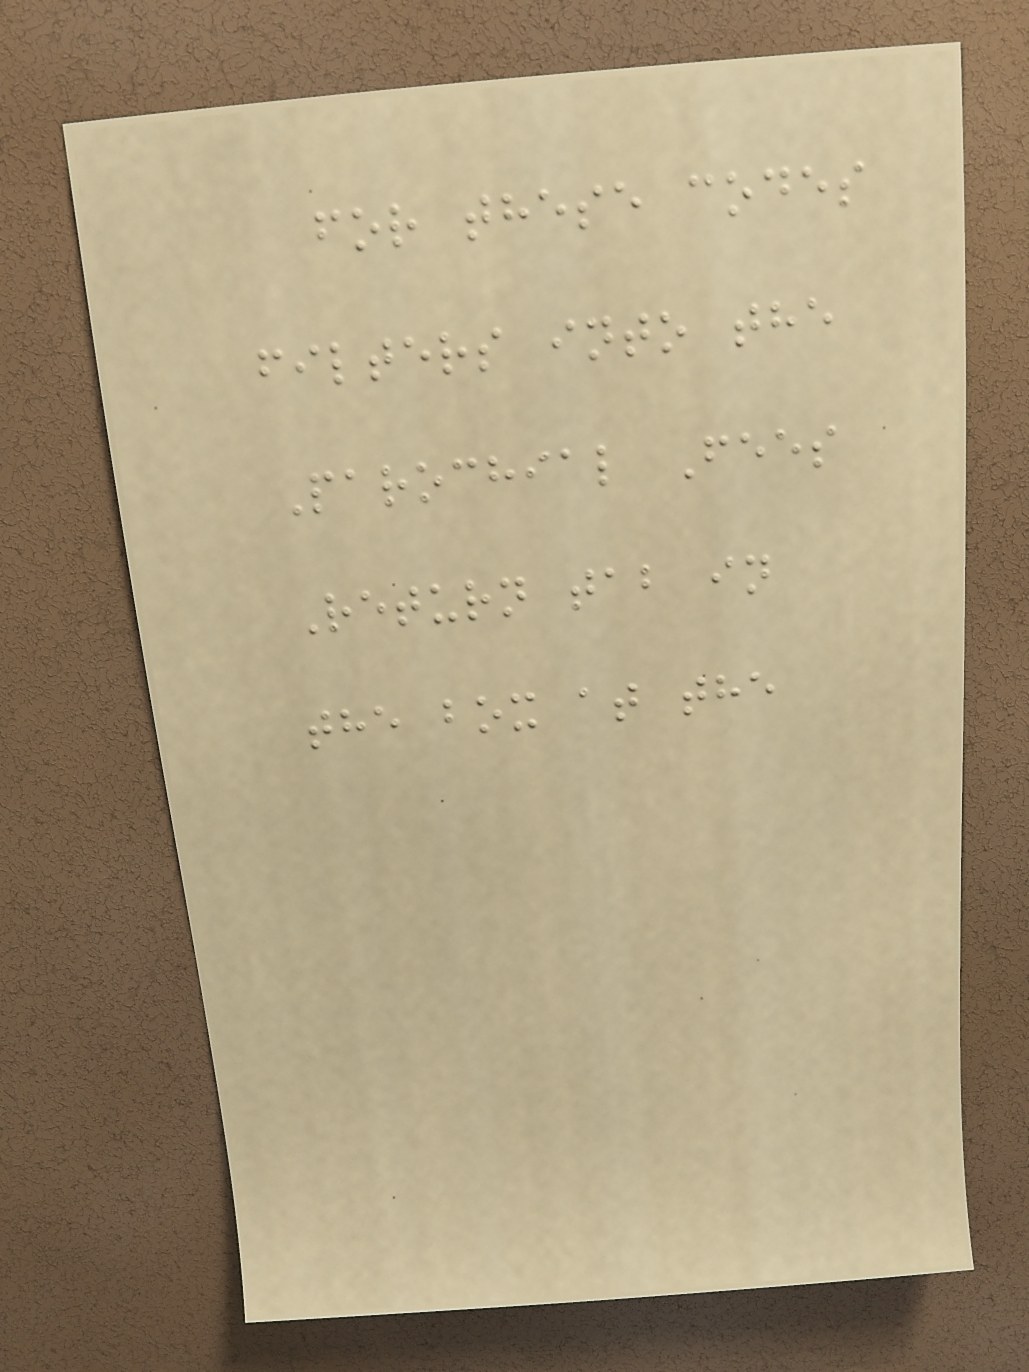for these codes
filters into the
Parochial Fees
Return tab in
the box at the
